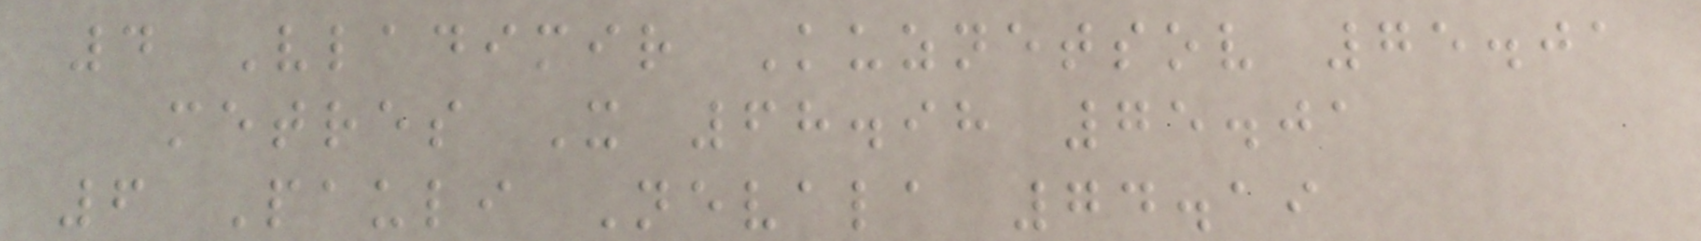4 Vladimir Kuznetsov 75.01
metres X 68.98 75.01
6 Pauli Nevala 74.19
